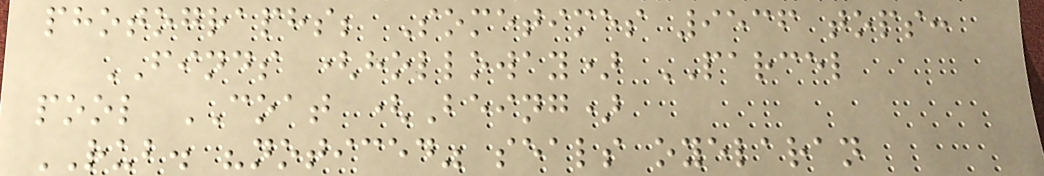photographs; Sometimes 9536 tops:
FINDS (holloway) PARCEL
pool COAT (Being)
RUB. "noticed" seals oyelaran
